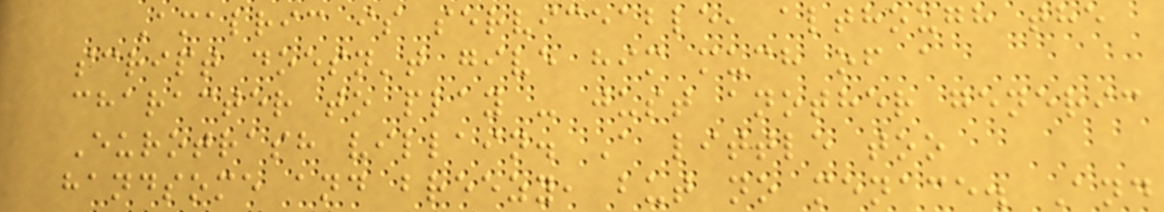Amalric is serviceable, although the
script doesn't give him much of a
character to play - just another generic
Eurotrash villain. A little too
handsome and breezy, but no menace. And
